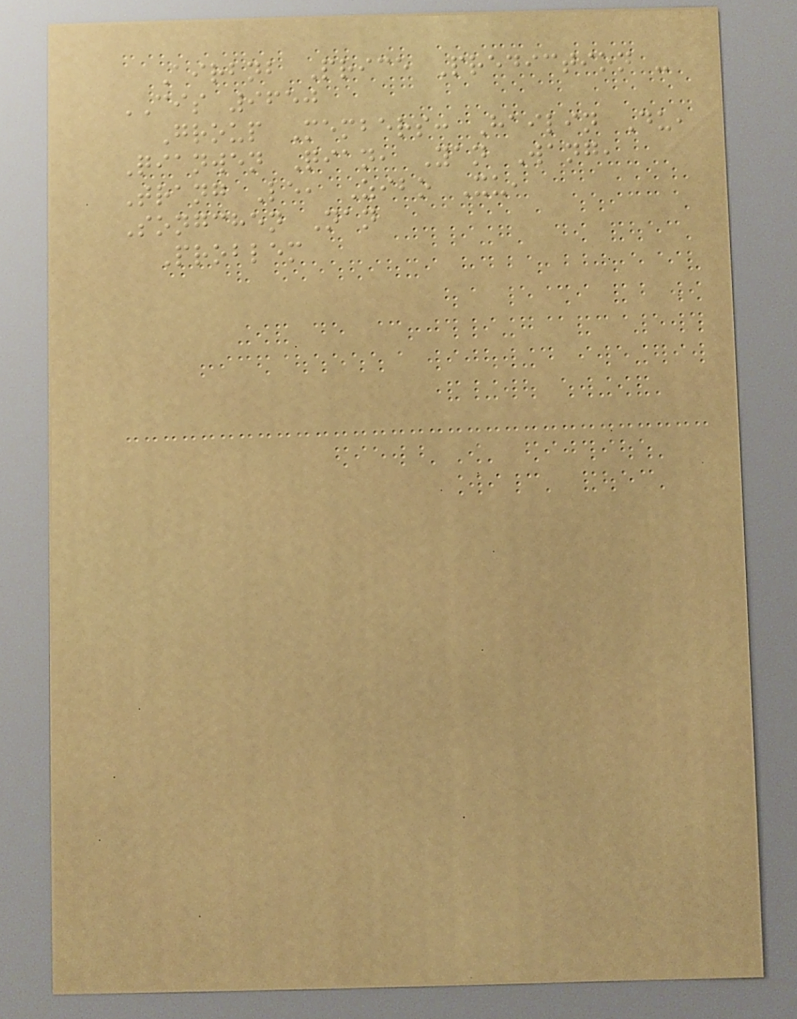Airbnb Price Prediction -
CIS 9650
Group Members: Hailin Du,
Qianwen Qian, Yan Wang,
Trang Le, Zibo Xu,
Songchen Nan
Problem
